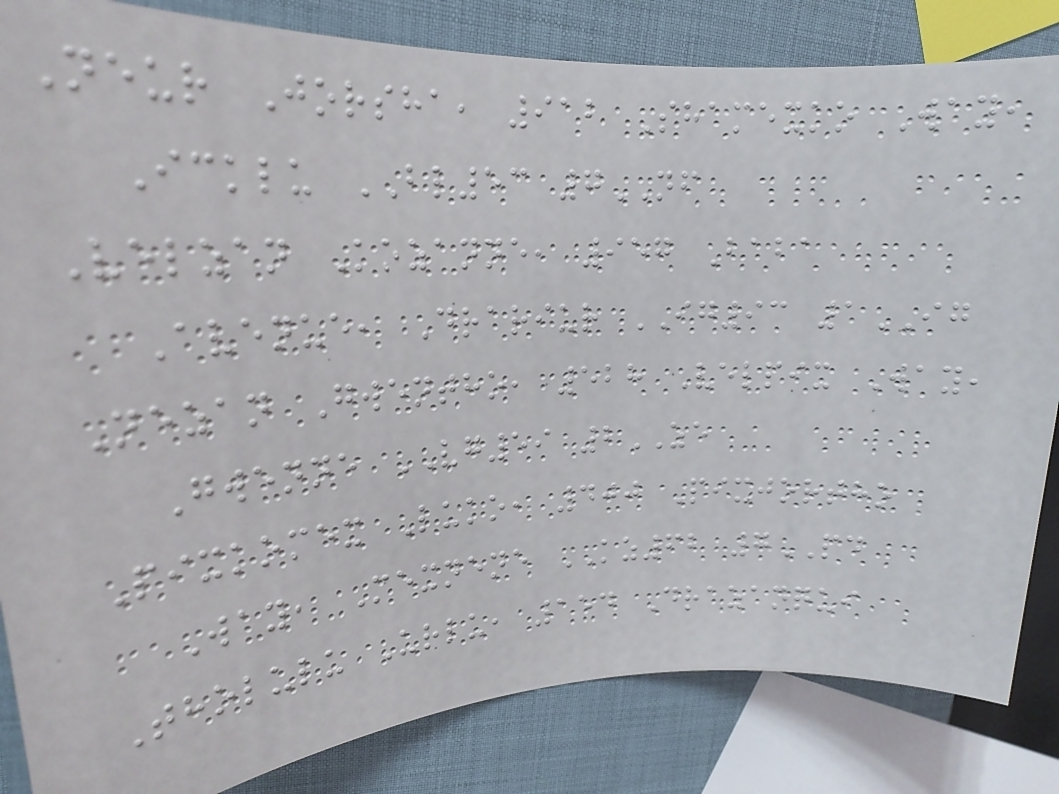Neur Jorsha, 912 Shamexko Way,
Icklu BL53 7NF
Velzan Kozanne, 957 Baba
Avenue, Drariur IG93 1IG
Nezan Gwentho, 528 Velpix Way,
Gwenne VG59 2ZE
Pixkomex Luko, 400 Pixjortho
Way, Mexnene KZ62 7PD
Tholulu Urlu, 154 Drazanqui
